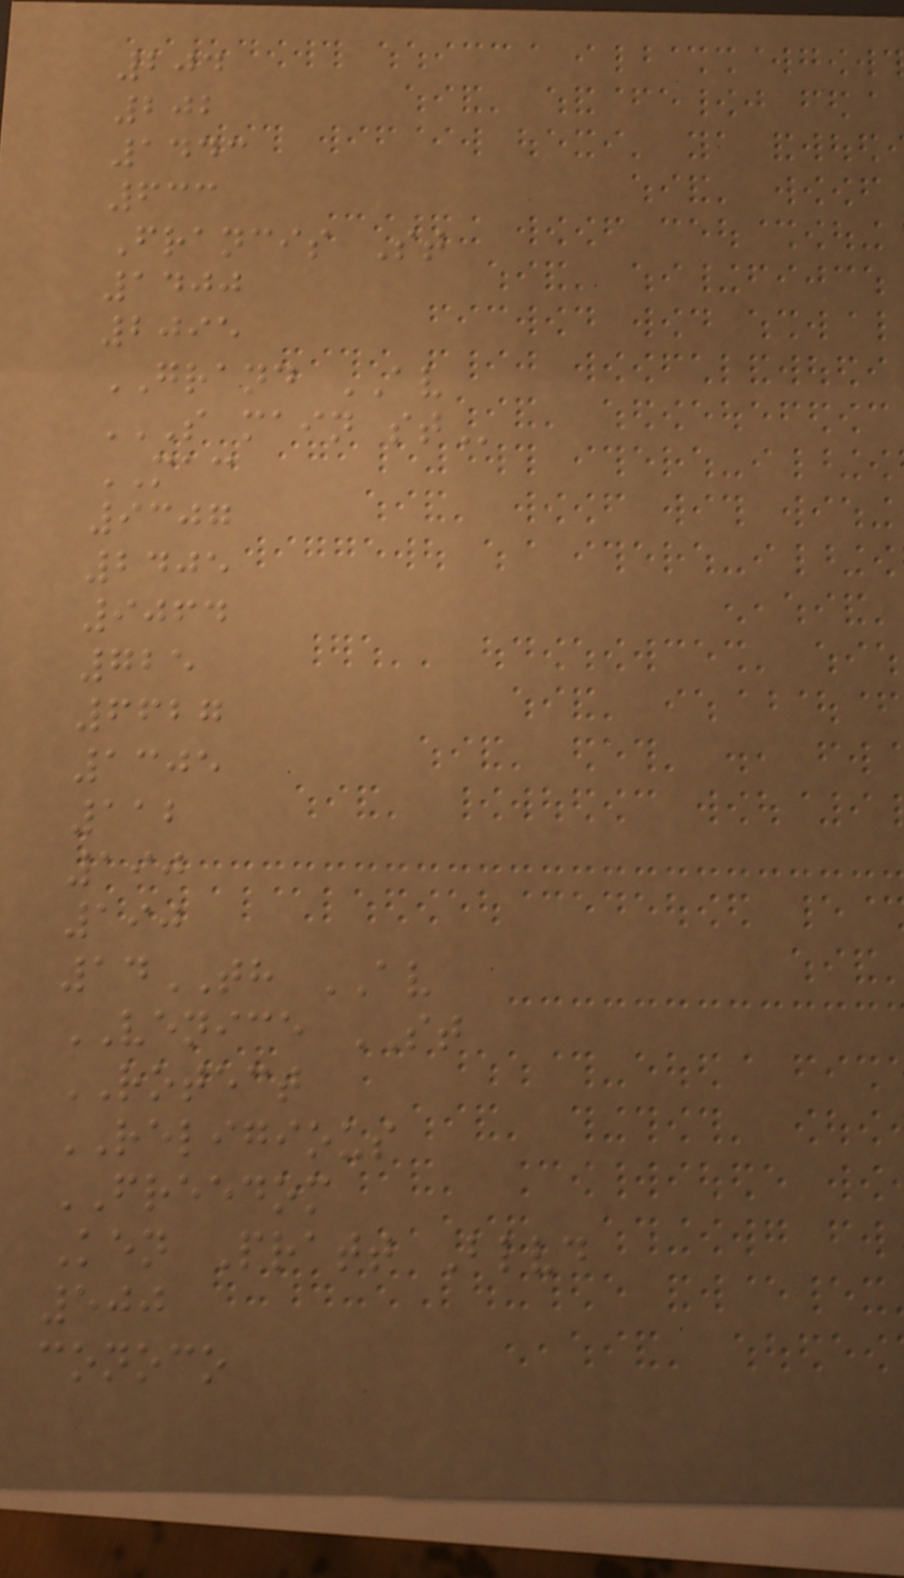204
202
1443
633
Francis St
1400
2095
GRAND AV
S MAIN ST
MAC
9307
2405
9064
725
6627
1305
112
190
190
14TH AV
VENICE ST
ROTECT
RELIGIOUS
FREEDOM
Ken Pratt Blvd
500
conoco
